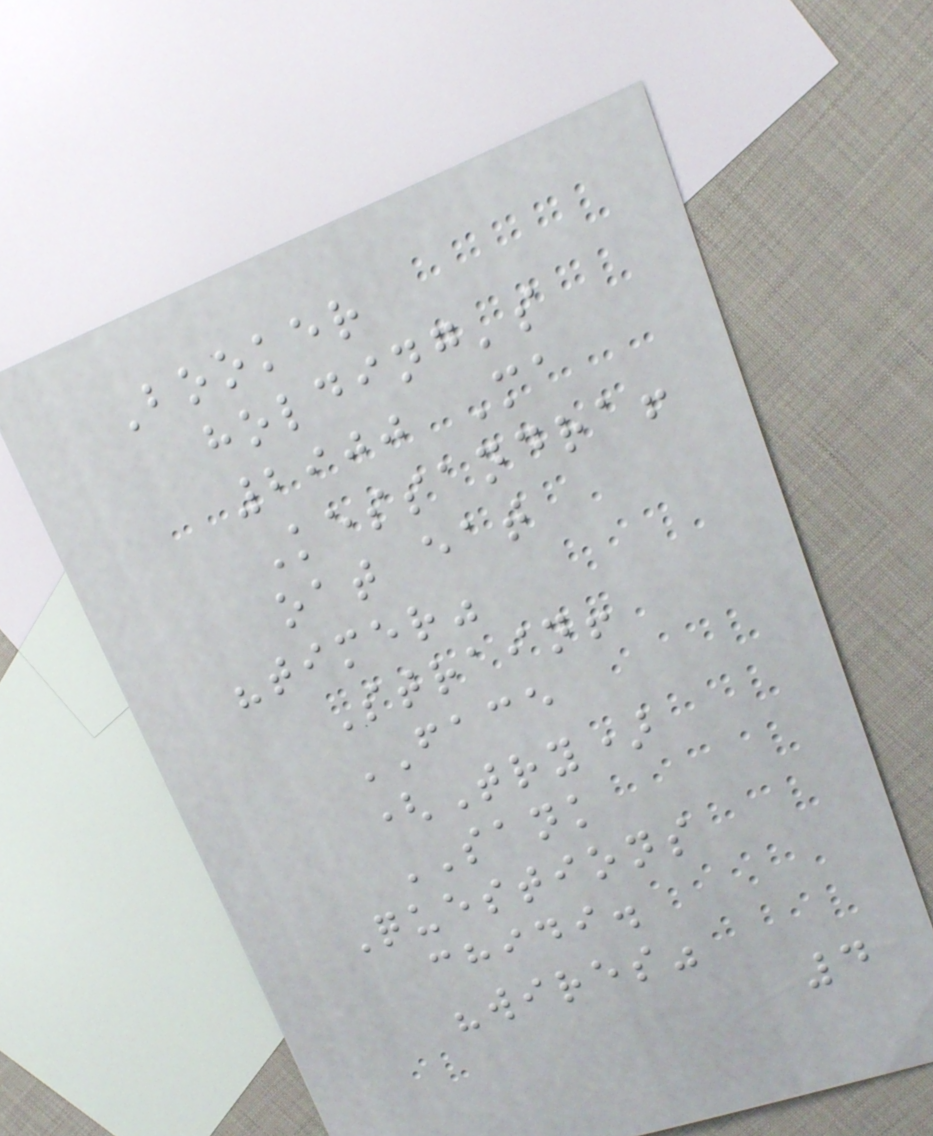Booker
holding's
2900 Ma
Kessandra!
oat eat
"timer"
Strain!
FACE
(Try)
SANK
Questions
chidi.
"wires"
4
